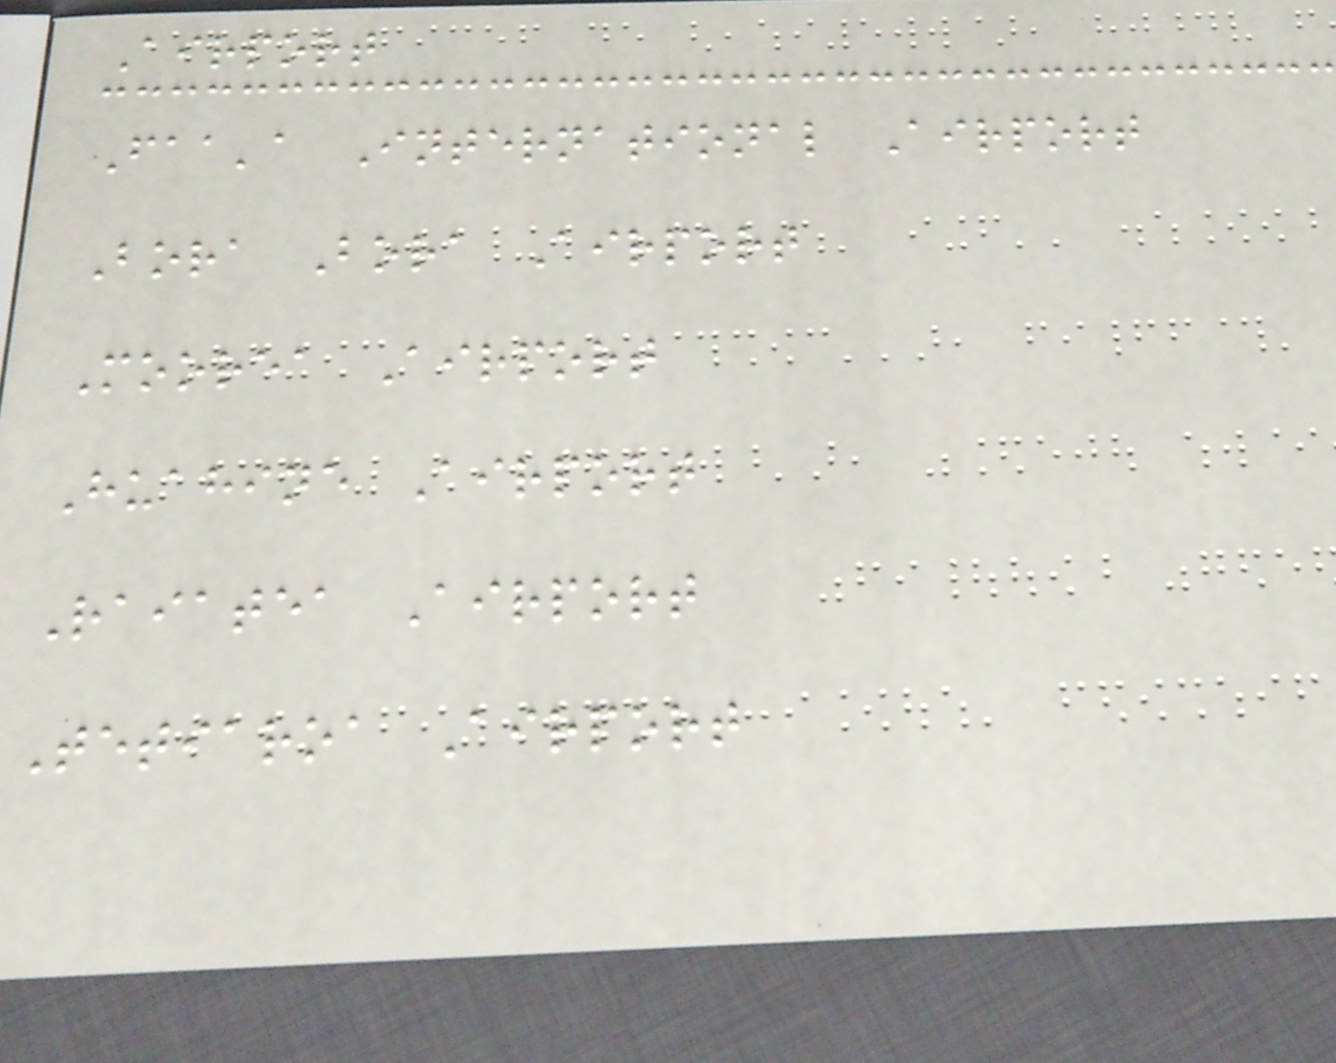Airport
Faa'a International Airport
Bora Bora Airport
Moorea Airport
Huahine Airport
Raiatea Airport
Tetiaroa Airport
